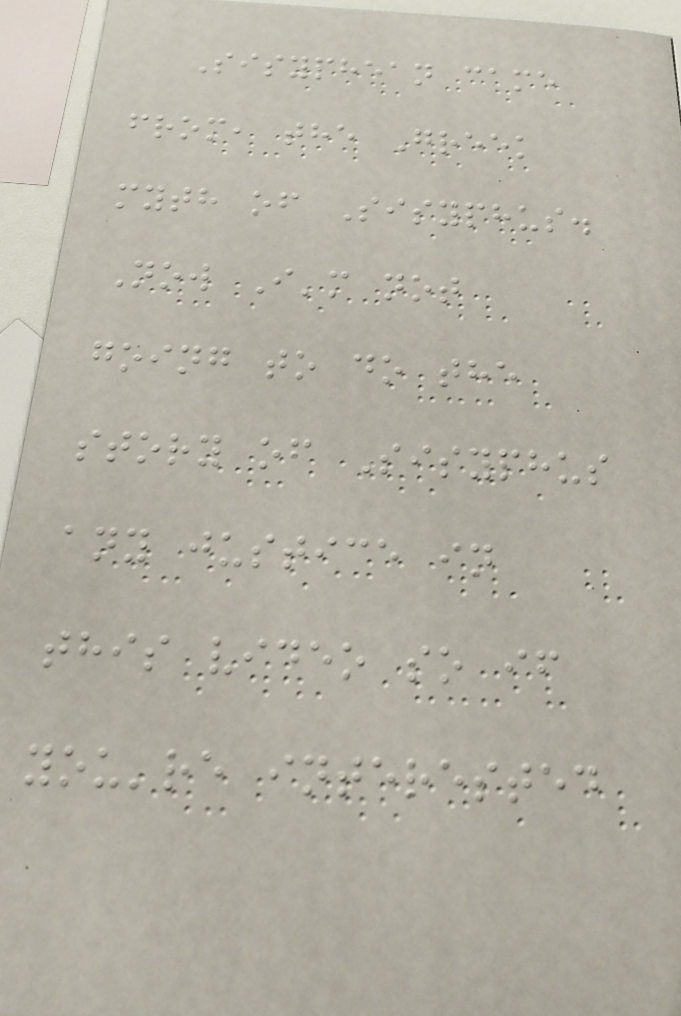Sisyphean came
from, the Greek
myth of Sisyphus.
Now I'm not
going to do the
story of Sisyphus
any justice in
this video so if
you're interested
